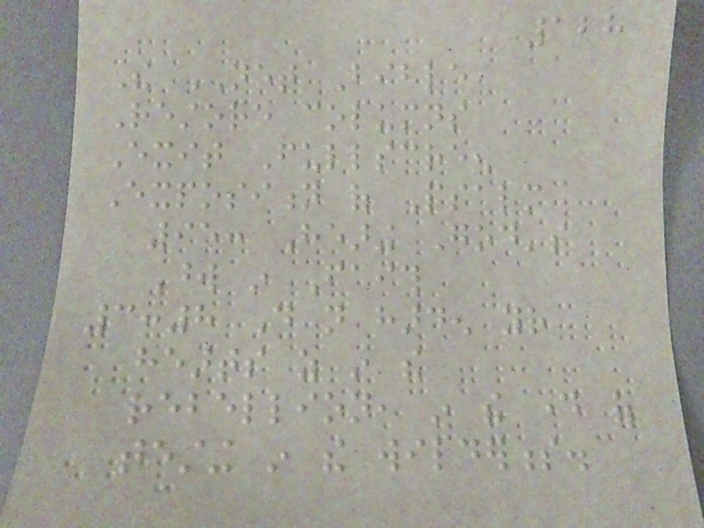128
The NET Bible
Restore columns
Exit Fullscreen
Exposition of Psalm
95: Hearing God's
Word in Faith
3:8 Do not harden your
hearts as in the
rebellion, in the day of
testing in the wilderness.
